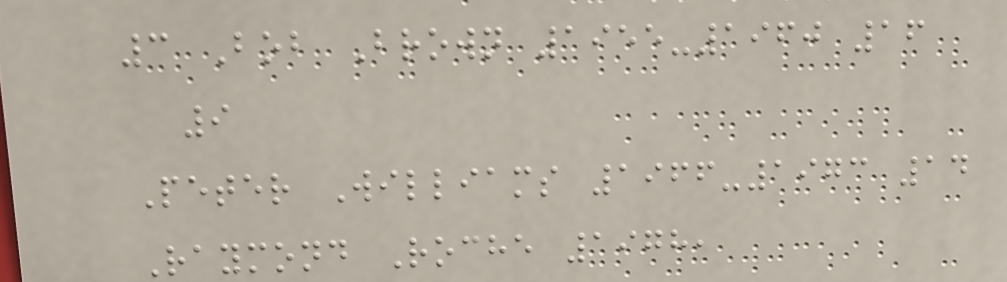3 Bob Brown 1955-1960 16
9
Peter Williams 1966-1973 14
Raymond Roche 1978,
